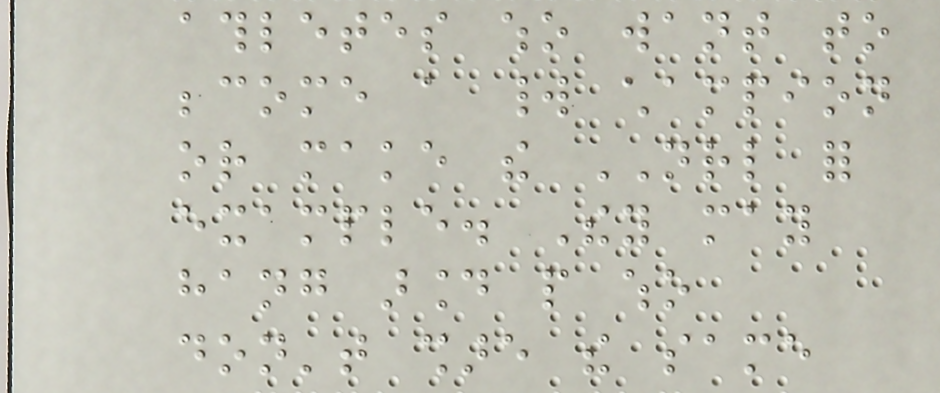athletes who want to
become a world champion
or make the NRL for
example. They may
hang around people who
don't share the same
